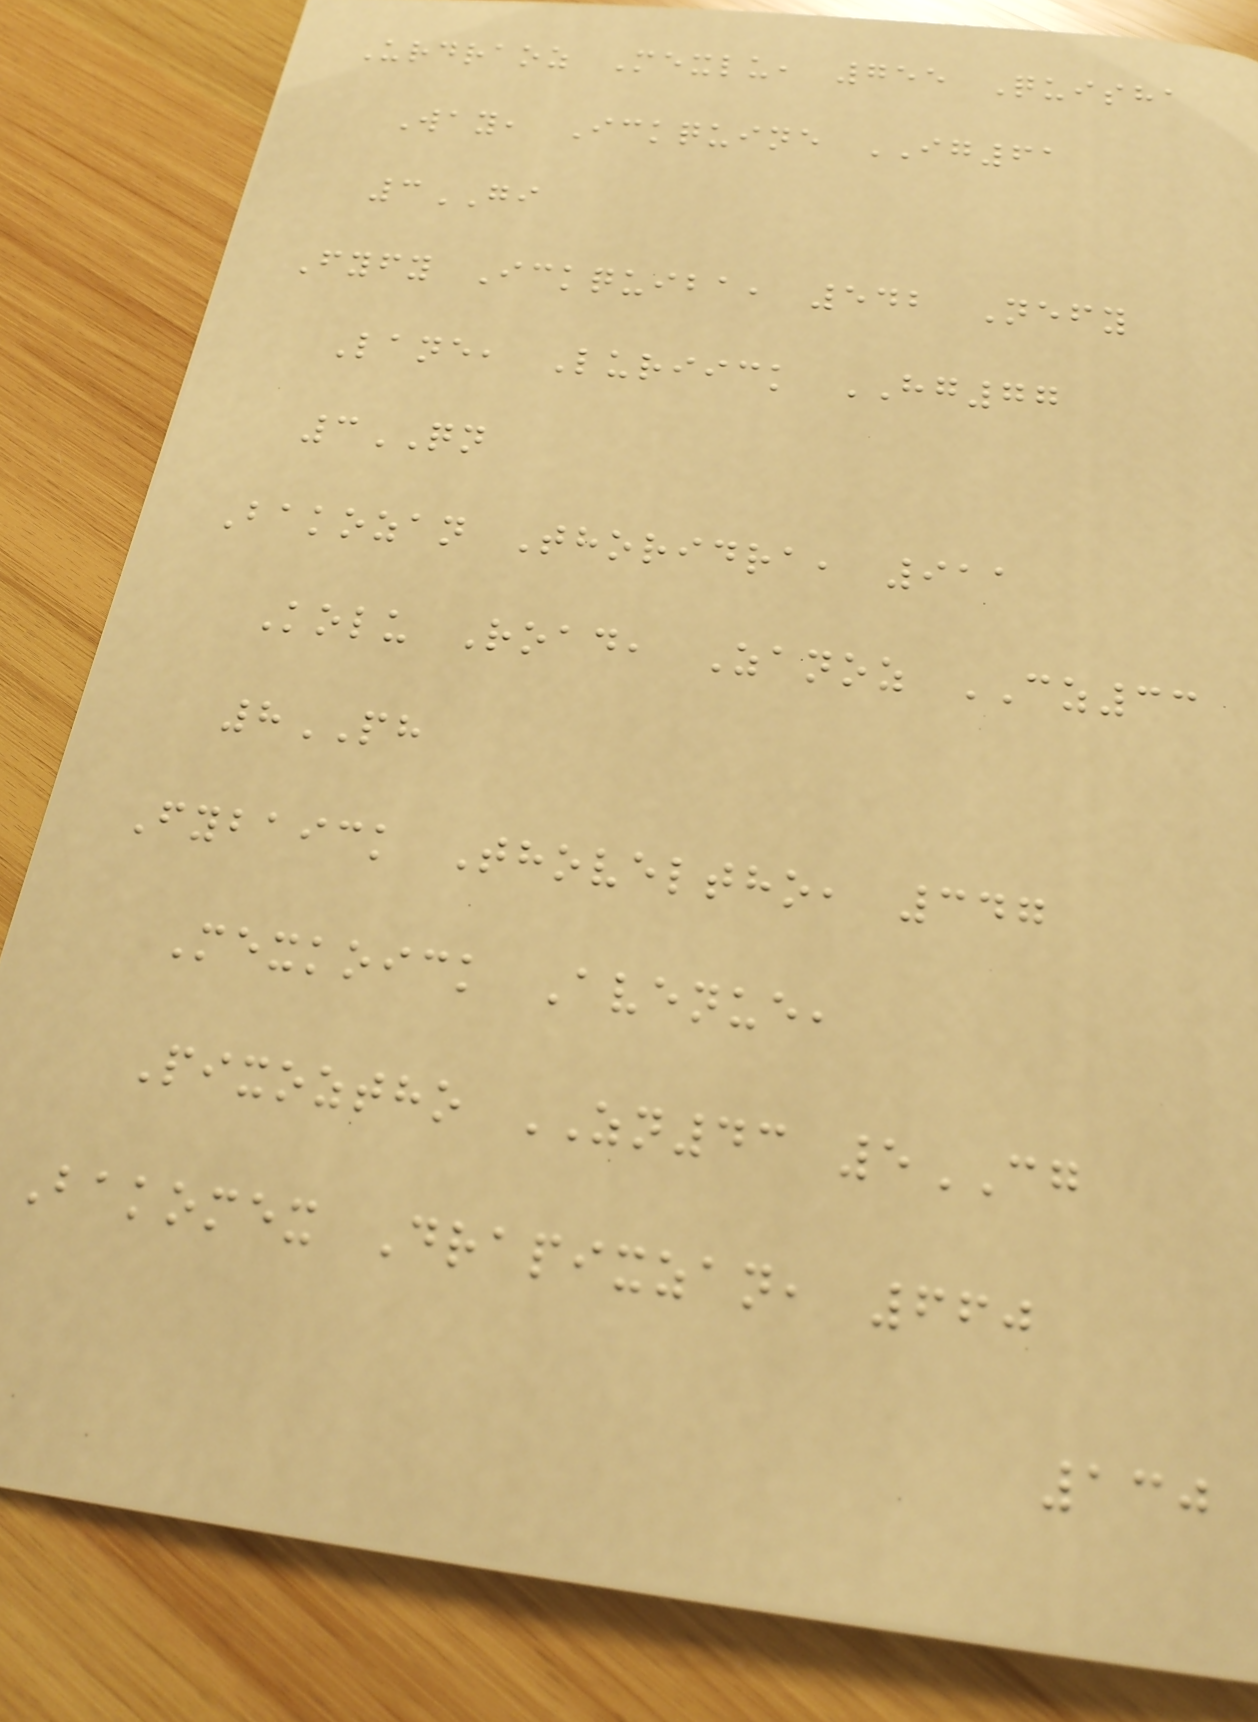Urdraoz Mexlu, 755 Quisha
Way, Ickquine IG61
3GI
Fyfy Ickquiba, 542 Nefy
Lane, Luriick HG77
3QN
Bakozan Thoridra, 911
Kolu Road, Zanoz CZ33
8PH
Fybaick Thoveltho, 347
Mexkoick Avenue,
Pixoztho ZN43 5CG
Bakomex Drapixzan, 660
130
